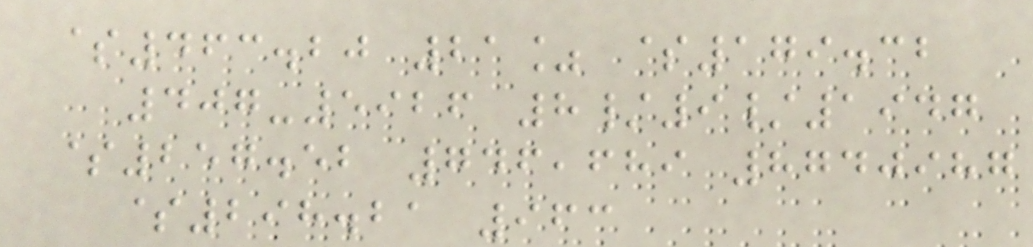$463.20 21% $179.32
407-5926 8/9/1947
$257.52 746,689 8740987
$298.21 963
